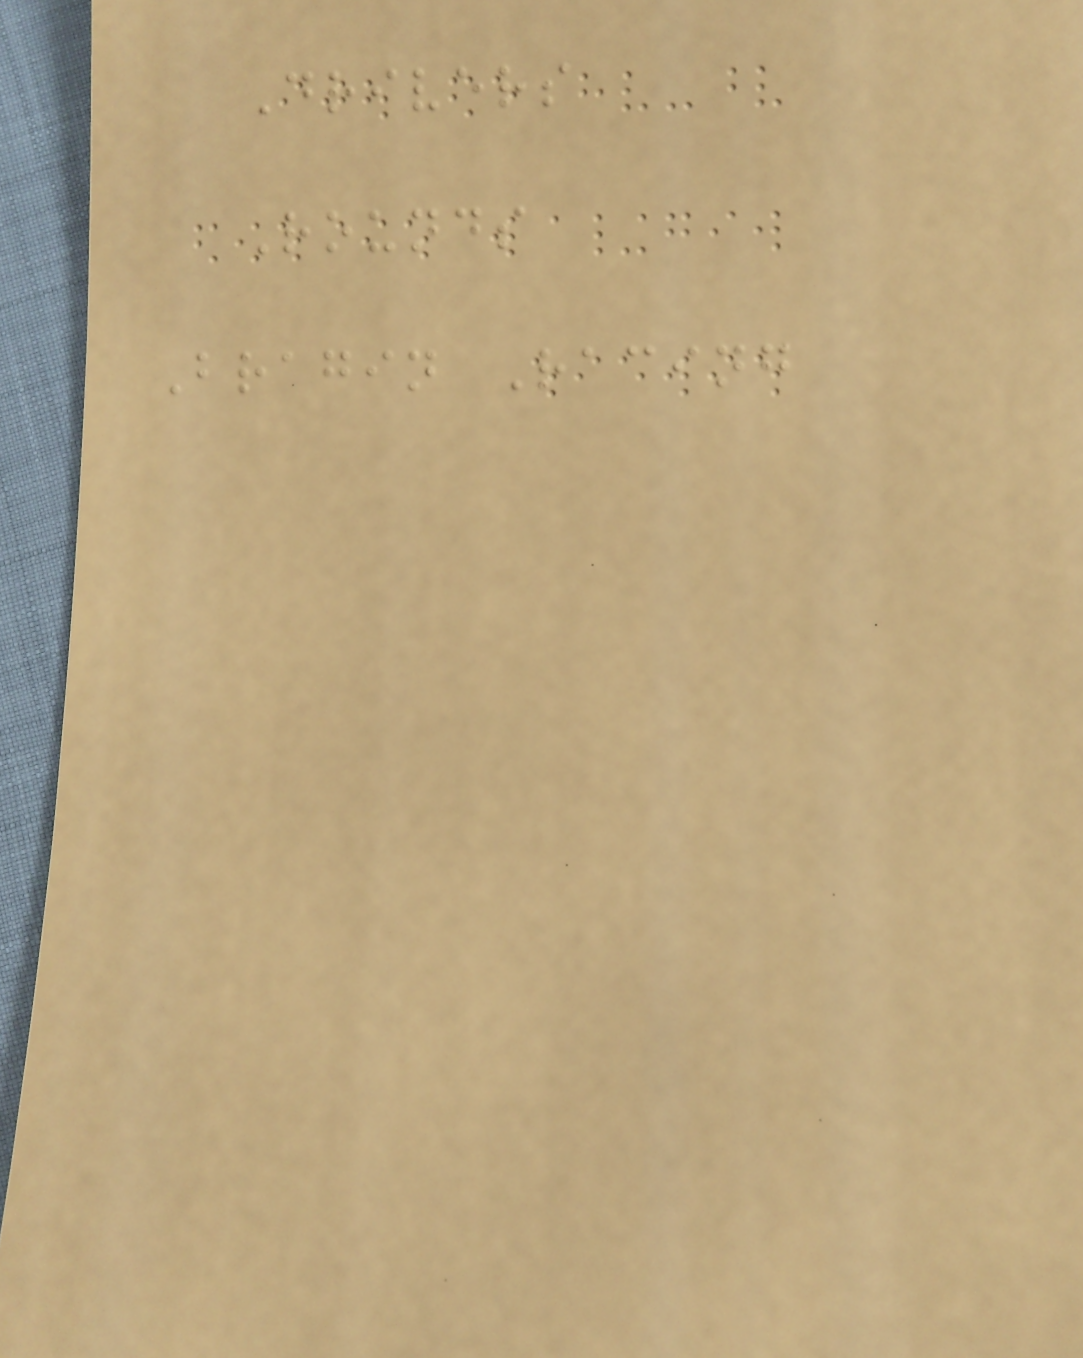Drivers
Rounds
Bragin Racing
